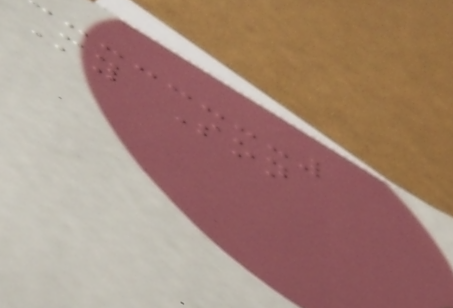My Son
